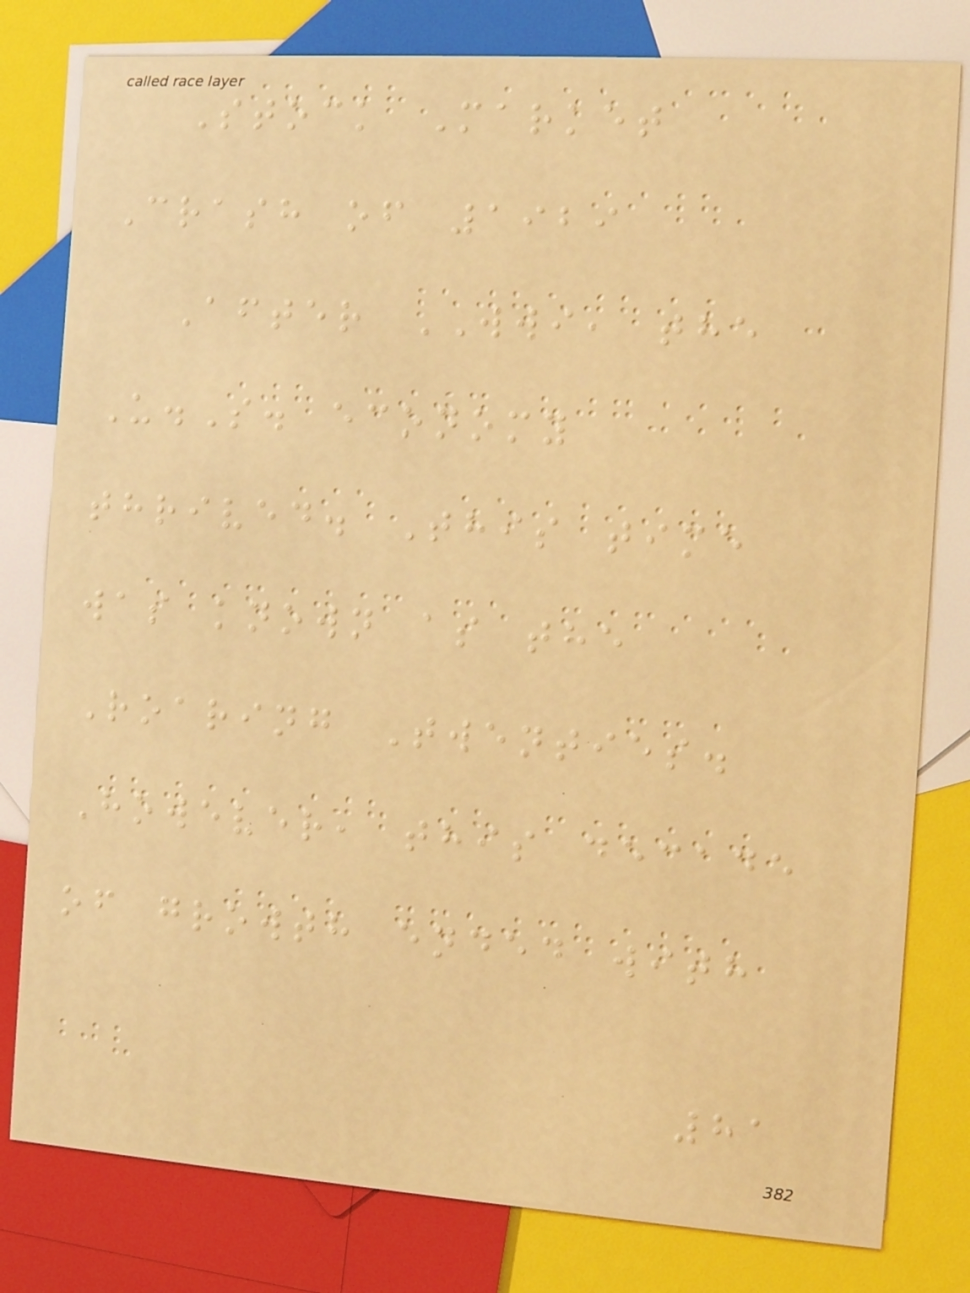Stock Market
Crash of 1929
After WWI, the
U.S. economy
thrived. This time
was known as the
Roaring Twenties.
However, this decade
of growth ended with
81
